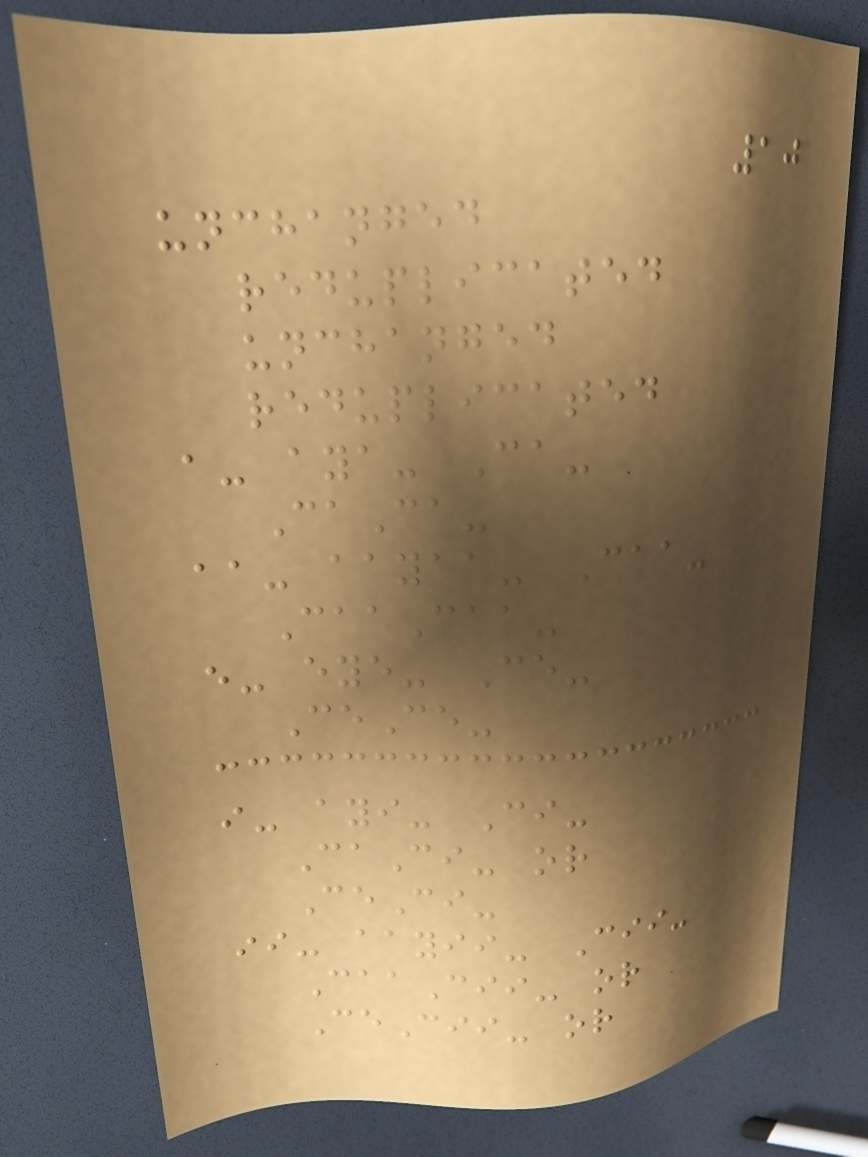10
unchanged
reduplicated
unchanged
reduplicated
a- aya- Ca-
CaCa-
aa- aayaa- Caa-
CaaCaa-
e- eye- Ce-
CeCe-
i- ayi- Ci-
CaCi- or
CeCi-
ii- aayii- Cii-
CaaCii- or
CeCii- or
